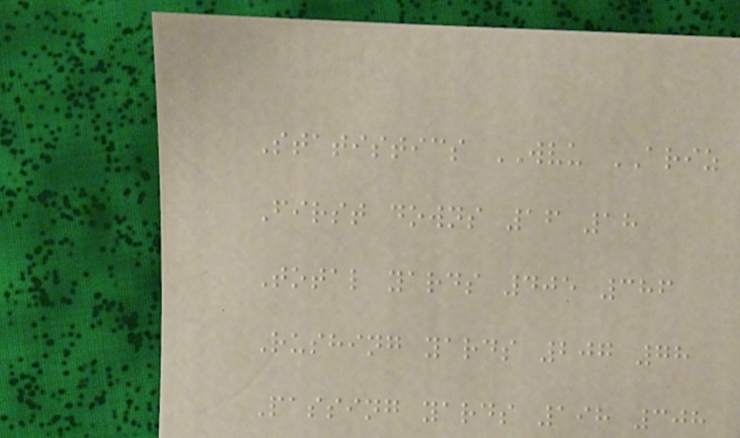Statistics WVU ARIZ
First downs 16 18
Total yards 405 386
Rushing yards 207 78
Passing yards 198 308
